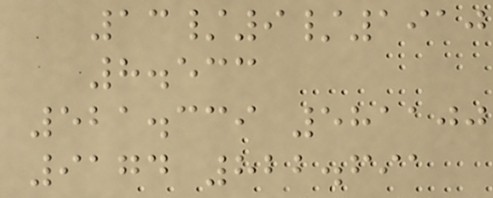13/9/1910
8.533
521.339 581100
9174 822.691
